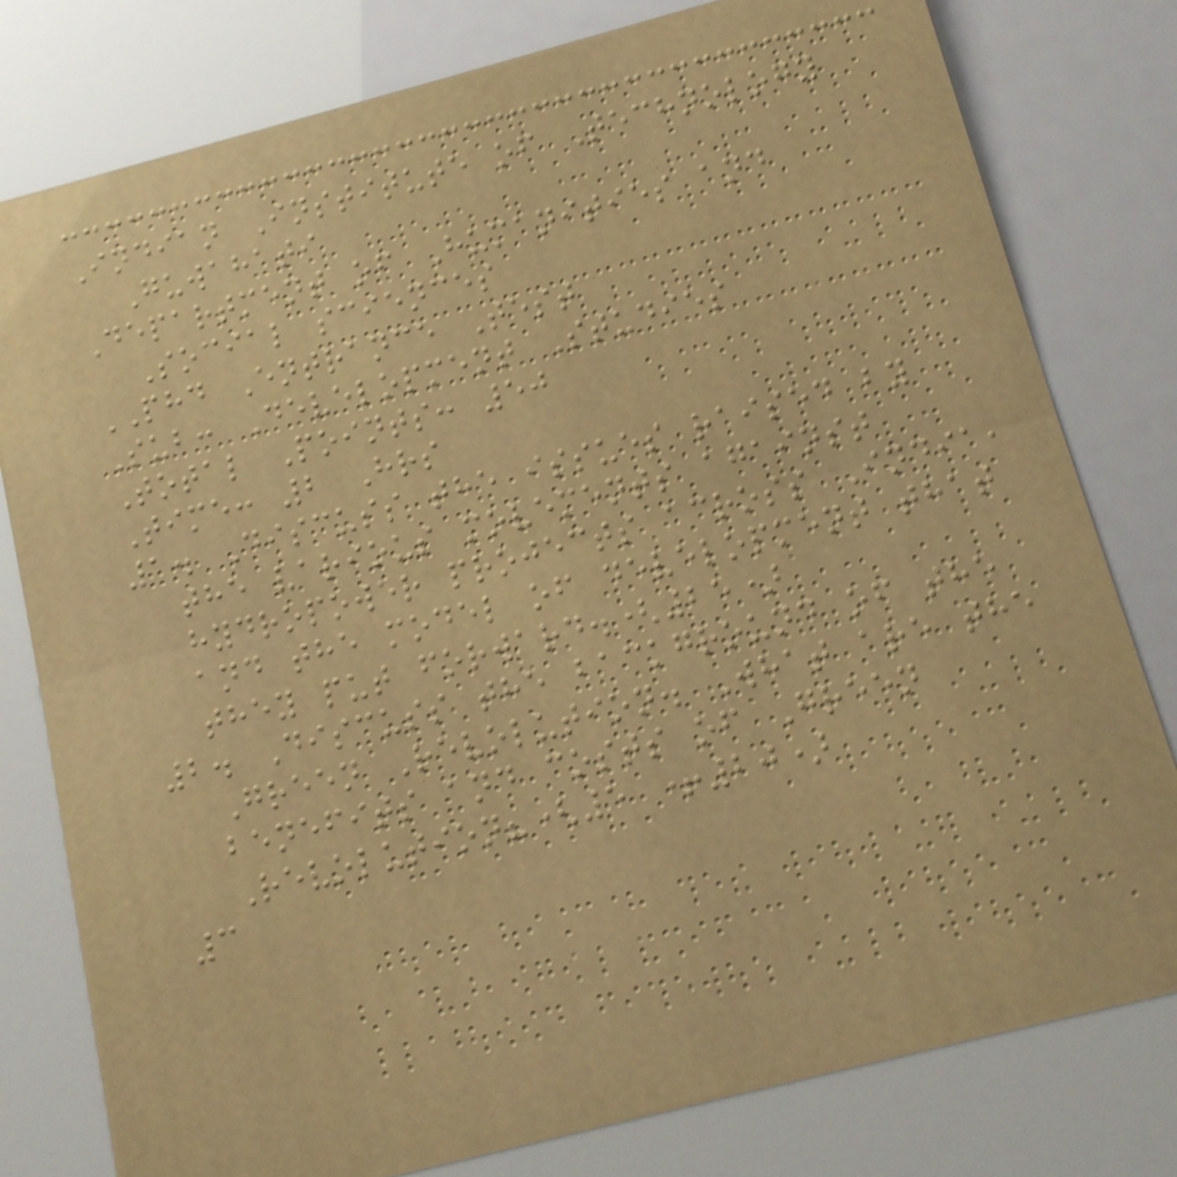Indian Institute of Technology
Guwahati
Department of Humanities and
Social sciences
PHD Entrance Test
Sub: Development Studies
Total Points: 50
Time: 2 Hrs
1. Discuss the issues raised by
the various movements against
hydropower projects across India,
and the model of development that
they put forward.(25)
2. Discuss the background of the
Green Revolution. What are the
benefits and costs of Green
Revolution?(5 +20)
3
